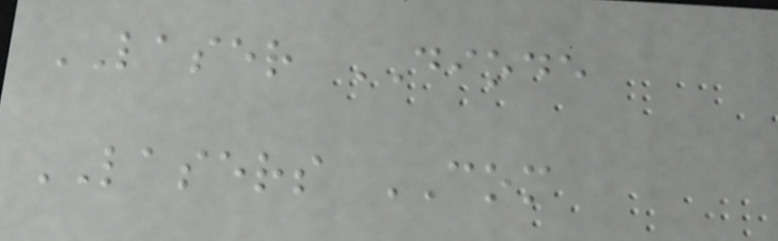LASER DIODE
LASERS COM
